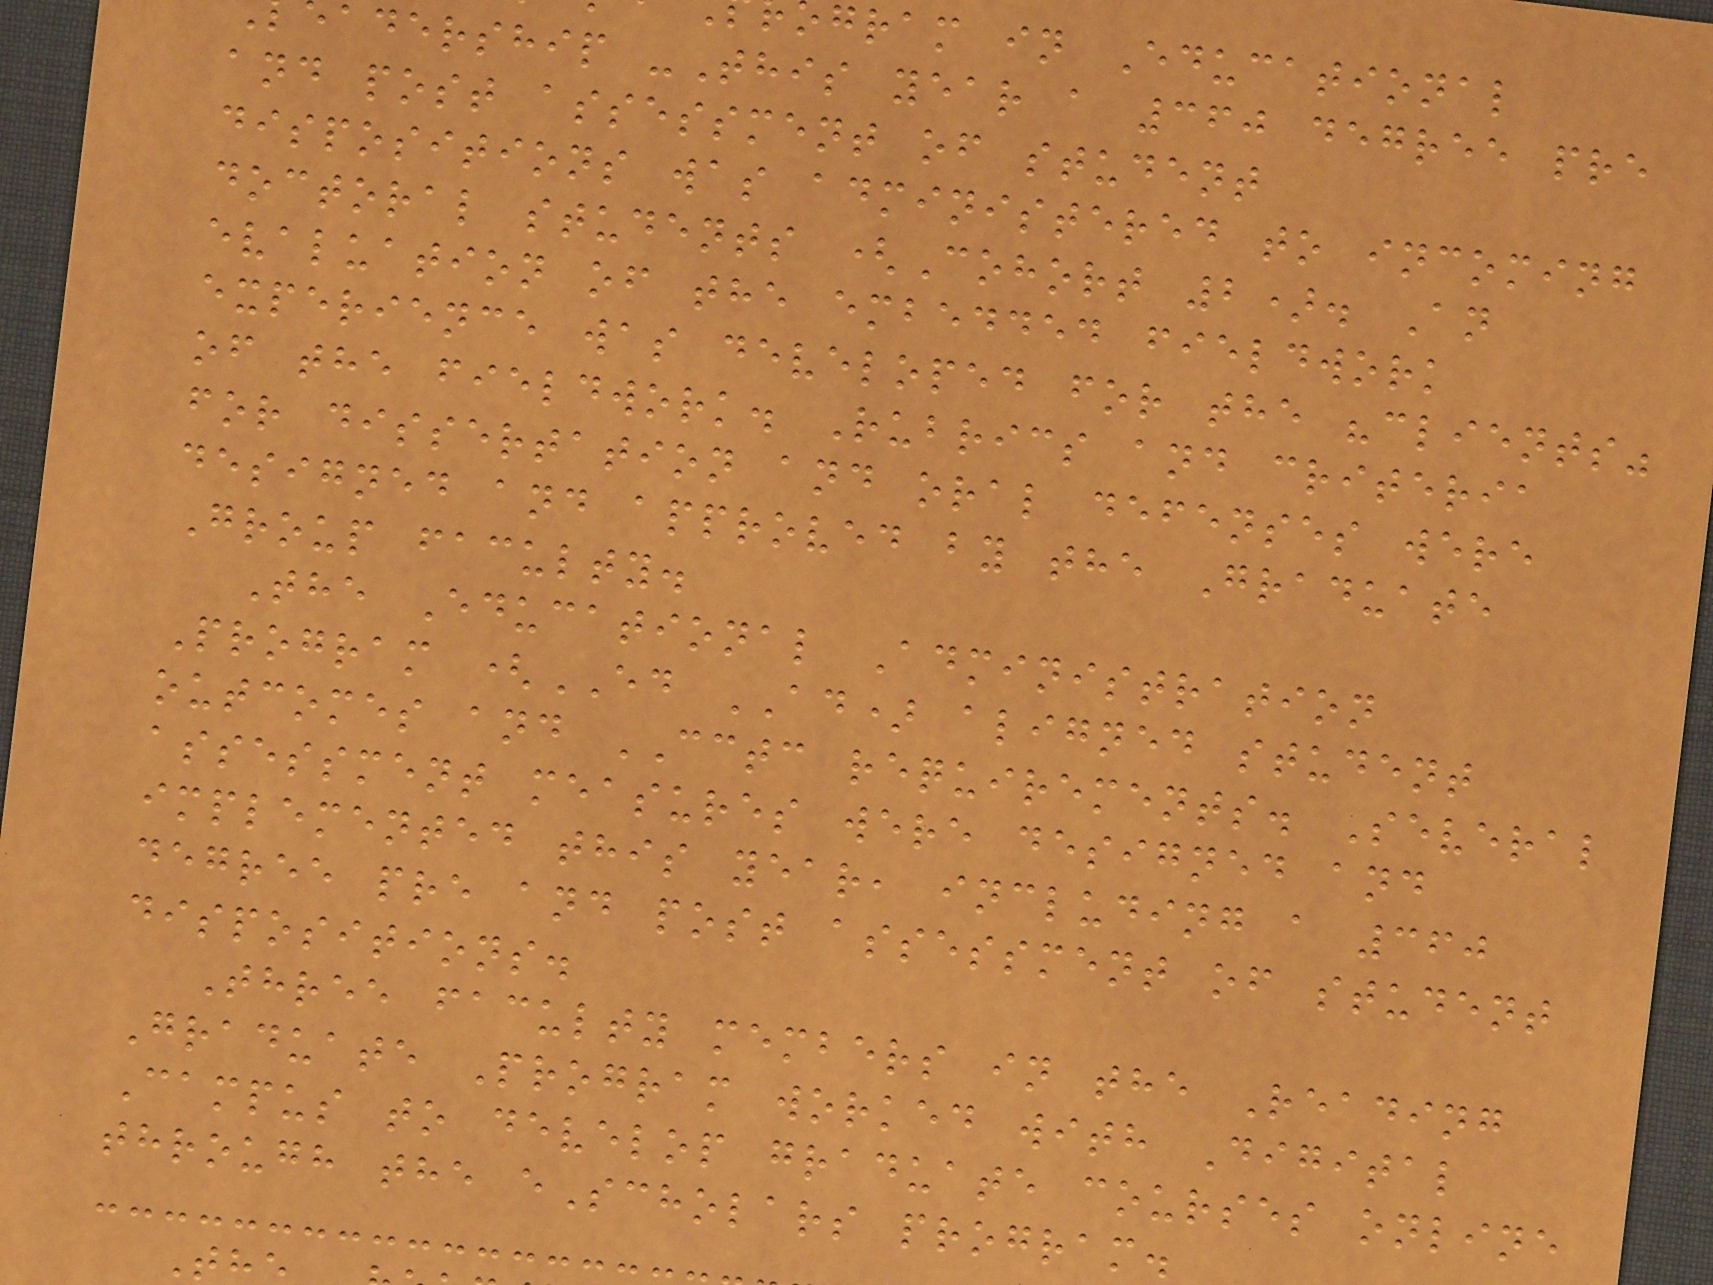gram in Educational
adership -This year a 360 degree pre
and post assessment of student
dispositions was administered to incoming
doctoral students (Cohort 2). An
evaluation of the embedded fieldwork
experience was developed for the "clients"
of the fieldwork. Rubrics and criteria
for dissertation and oral defenses were
designed and approved by the Graduate
Group faculty.
The Educational Administration
Program (ED AD) aligned student
outcomes and CCTC requirements. Several
assessment measures were designed and
implemented this year, including a 360
degree pre and post assessment of student
dispositions.
Three faculty members in the Reading
Graduate Program worked with Digital
Campus to develop graduate courses online
through the eScholars program.
